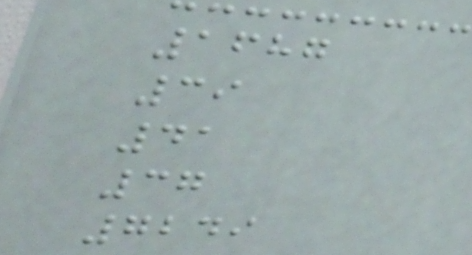1687
39
41
37
7249
